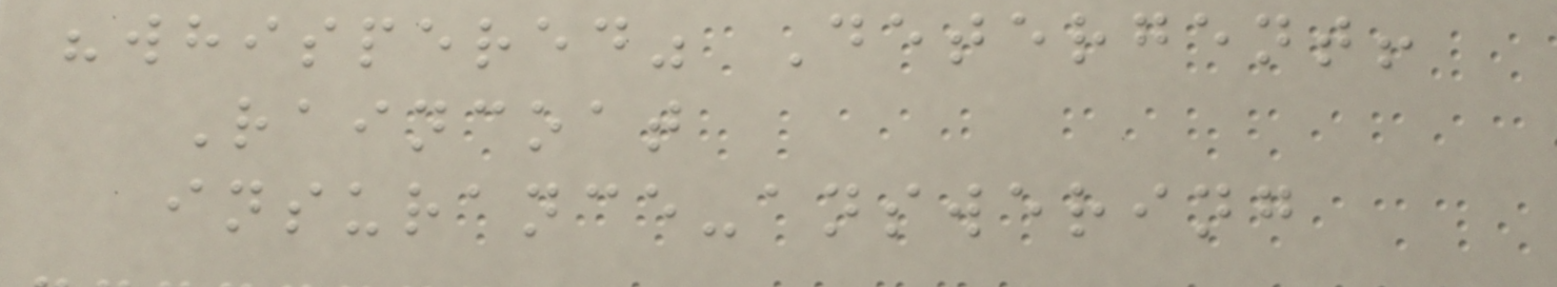"whispered" Detergent!
Raincoat
insurance-answering
